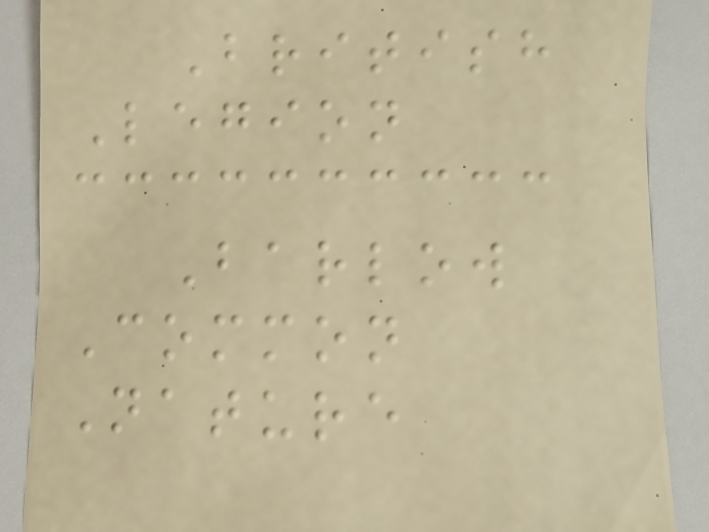British
Legion
Barlow
Common
Nature
